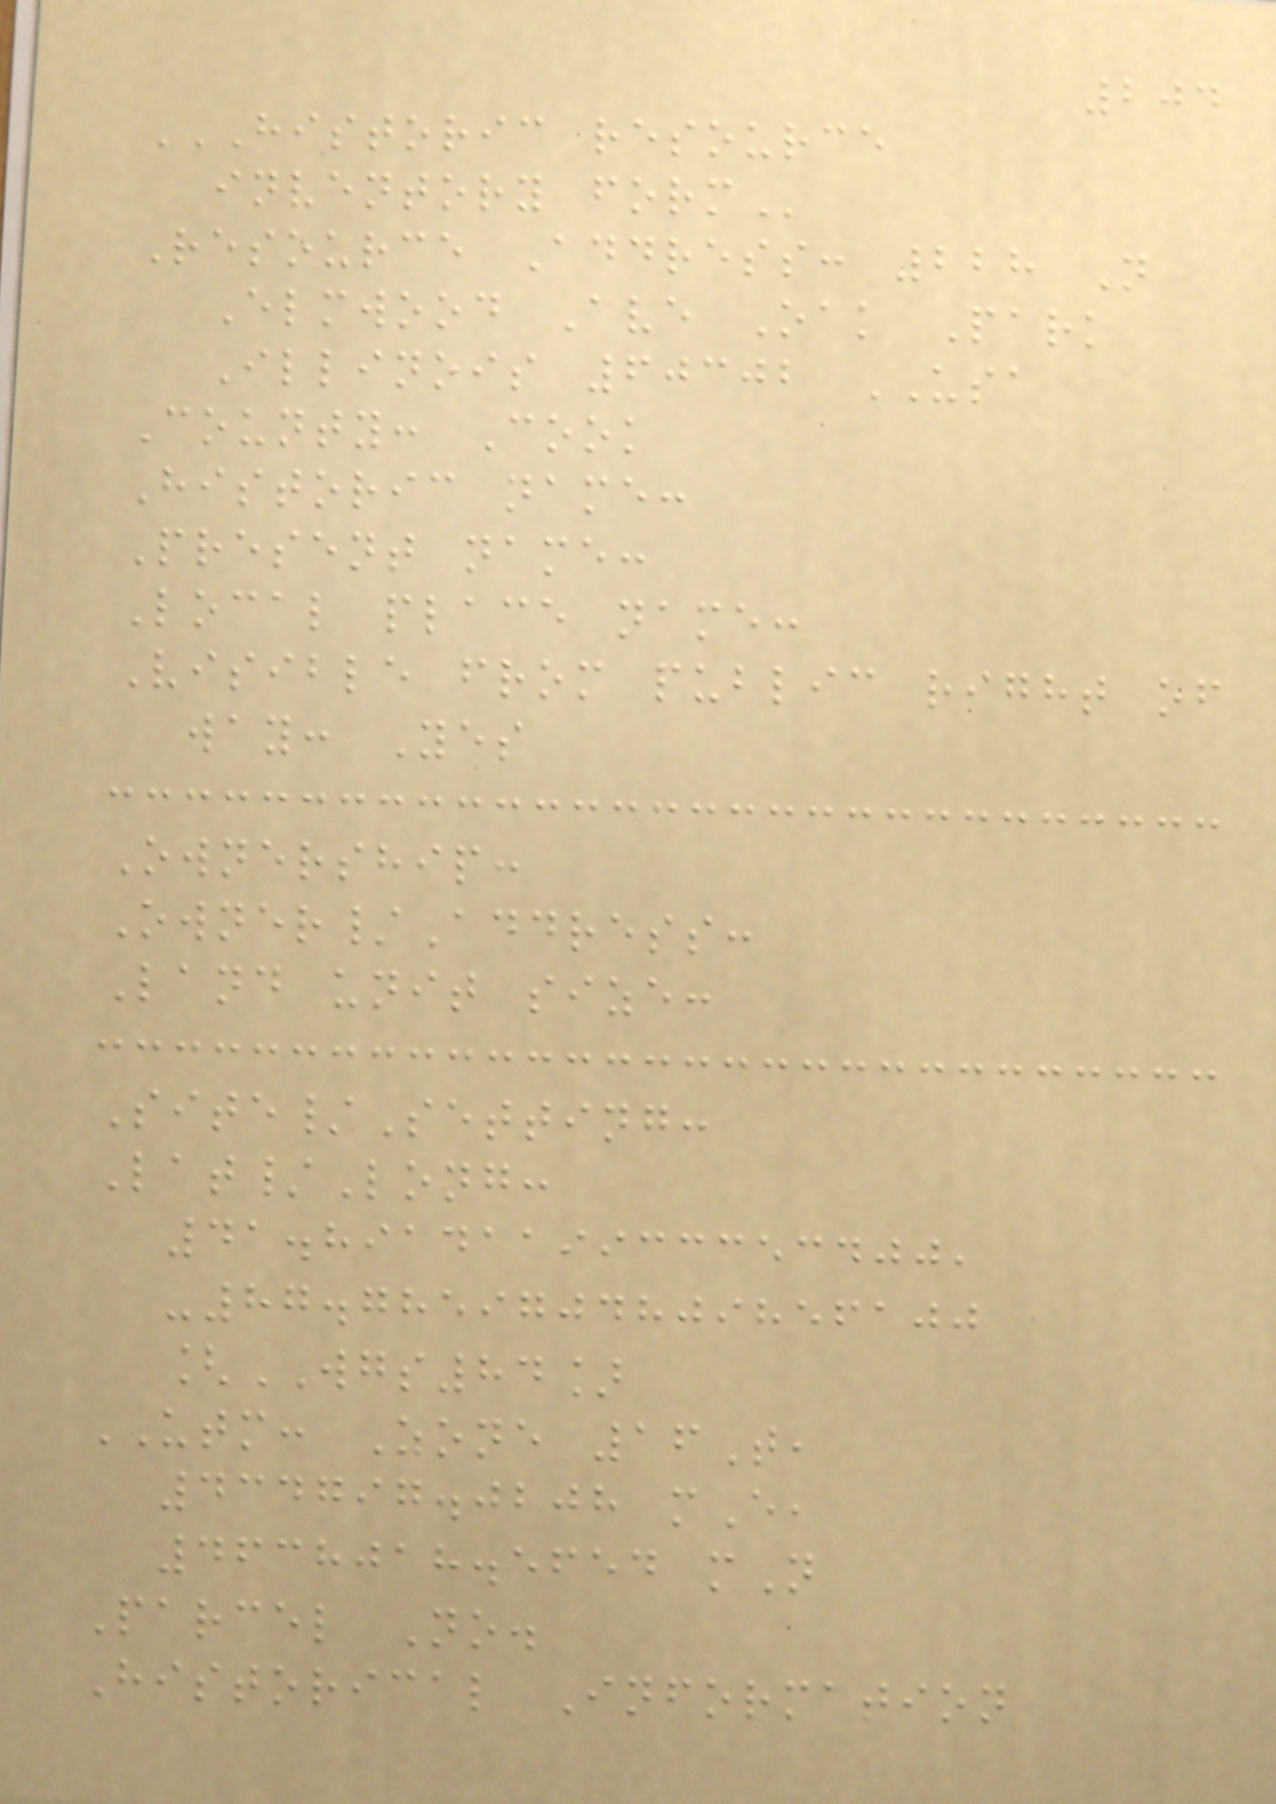204
HISTORIC RESOURCE
INVENTORY FORM
Resource Address: 228 N
Elmwood Ave Oak Park
Illinois 60302 USA
County: Cook
Historic name:
Present name:
Local place name:
Visible from public right of
way: Yes
Ownership:
Owner/Address:
Land unit size:
Site/Setting:
Lat/Long:
41.8914119933353400,
-87.7859704809856100
[WGS84]
UTM: Zone 16T,
434797.0208 mE,
4638018.5654 mN
Parcel No.
Historical Information
